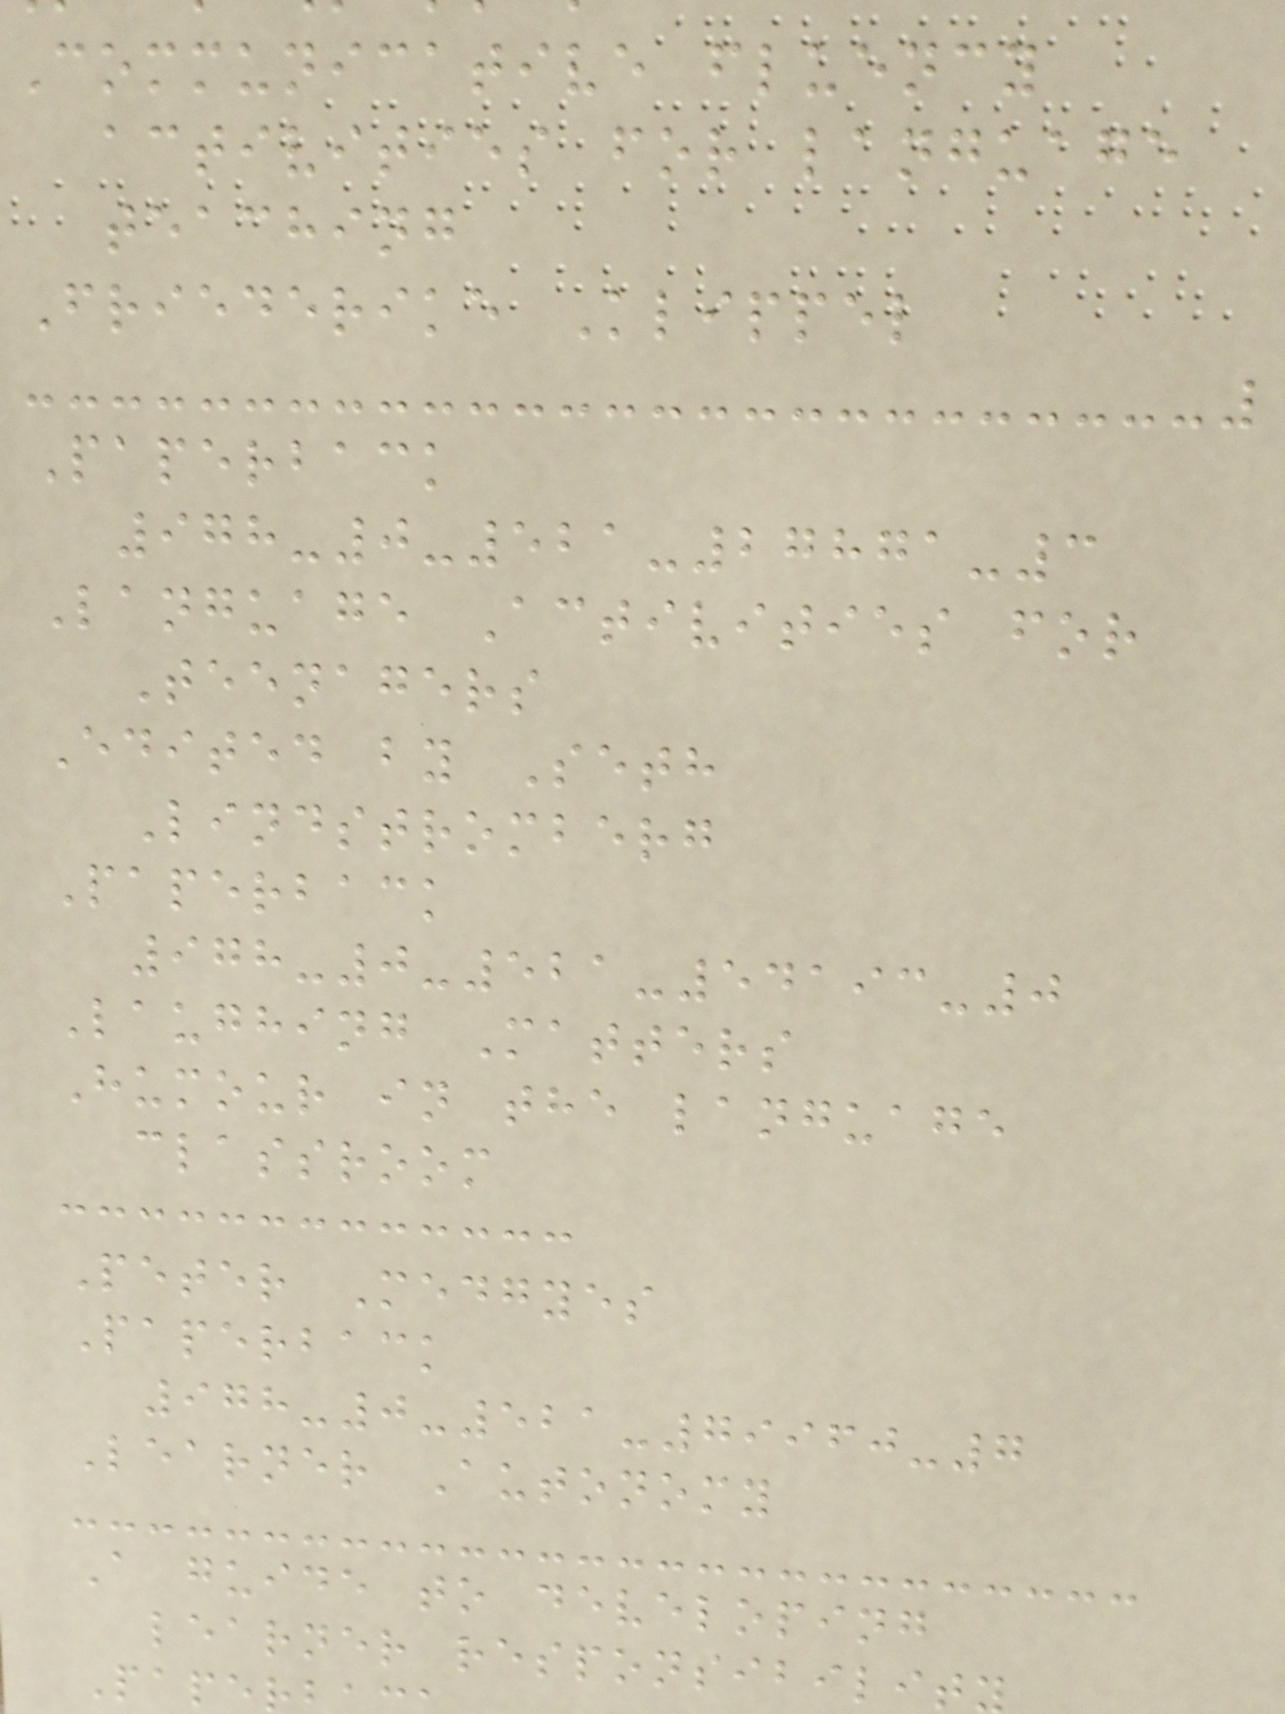Communicative fluency
activities for language
teaching
Friederike Klippel
Paperback
978-0-521-27871-3
Language Activities for
Teenagers
Edited by Seth
Lindstromberg
Paperback
978-0-521-54193-0
Laughing Matters
Humour in the language
classroom
Peter Medgyes
Paperback
978-0-521-79960-7
Learner Autonomy
A guide to developing
learner responsibilit
Pape
